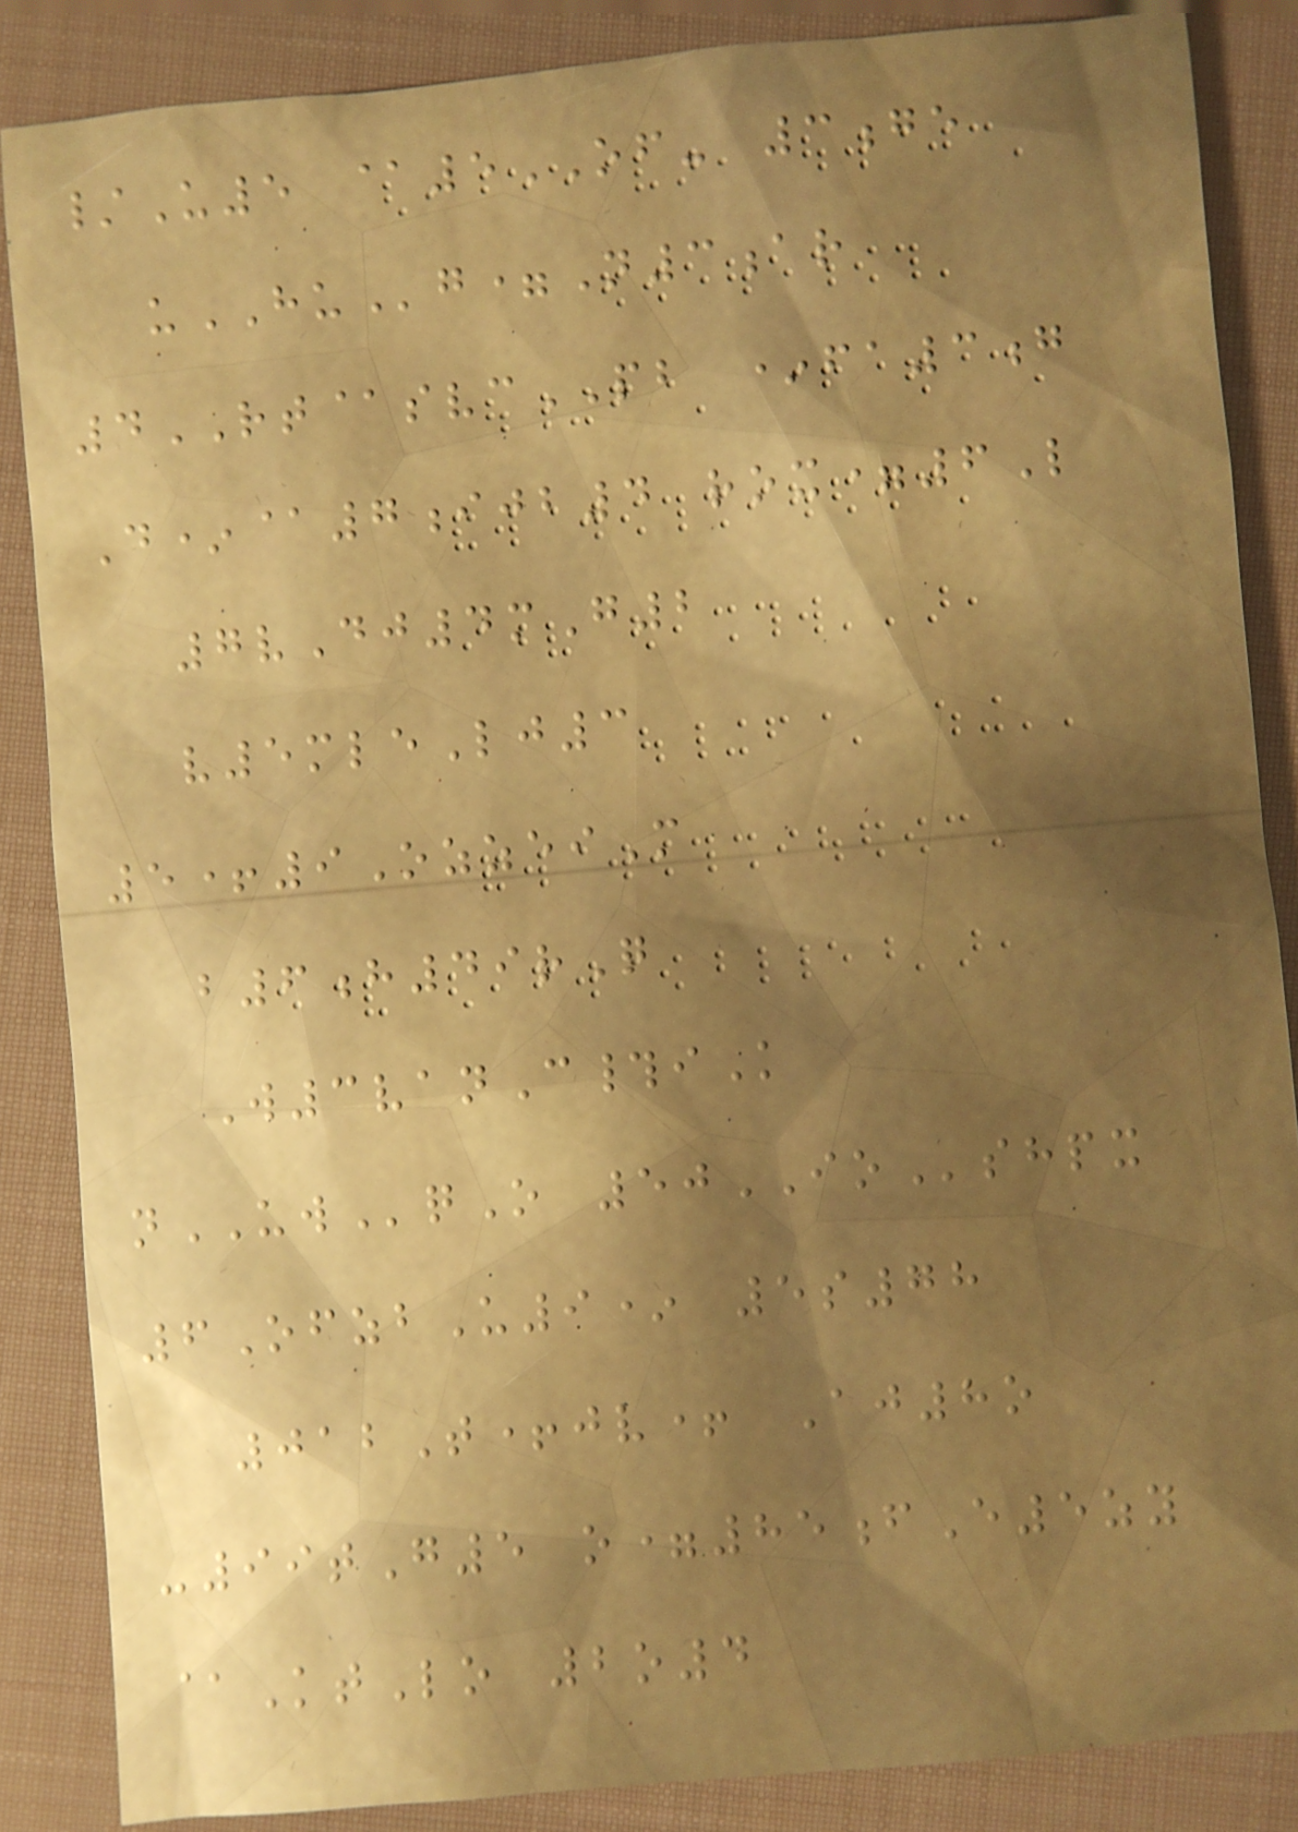/U5 @5OF- 3ge
uHUg=N3ar
4RT@svcPB *fa3g
D*@7ijb4 rox=6L
7vDj4mG2
v5mleLj3
5+9OzzeiM
b6h49rQ
W3vanC#iK
nUWqO 50IOshpx
6OfzbU9* 5s78
012T+jv+ Aj8o
-99tG5 o=85fE5zy
@KtLo 2o4
